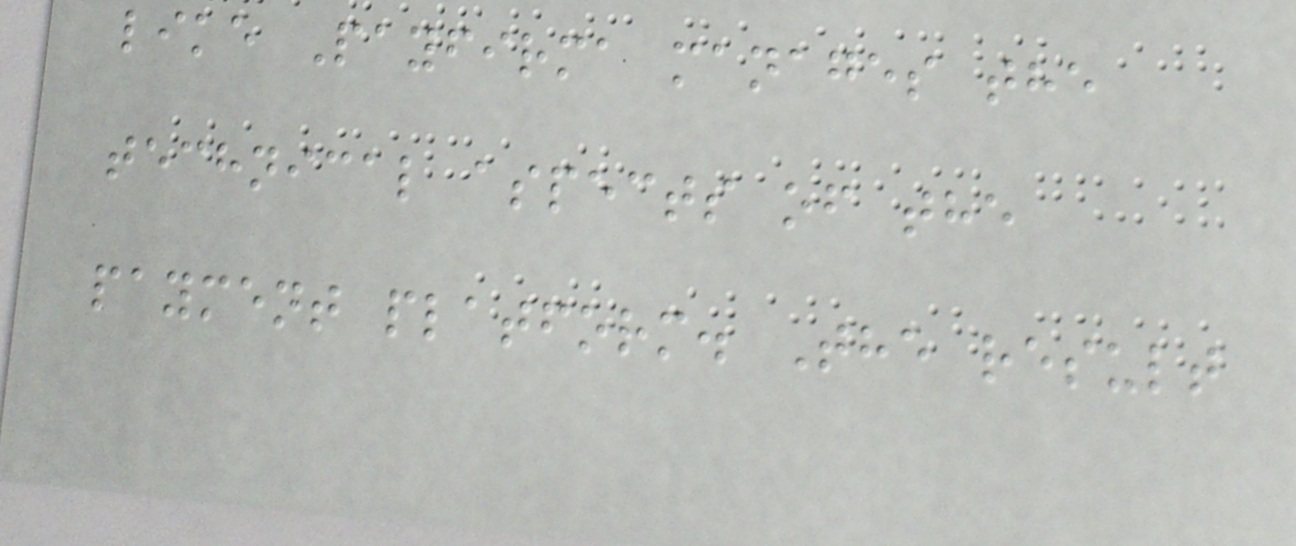like Payfirma manages the
technical aspects of the
payment platform. The result
